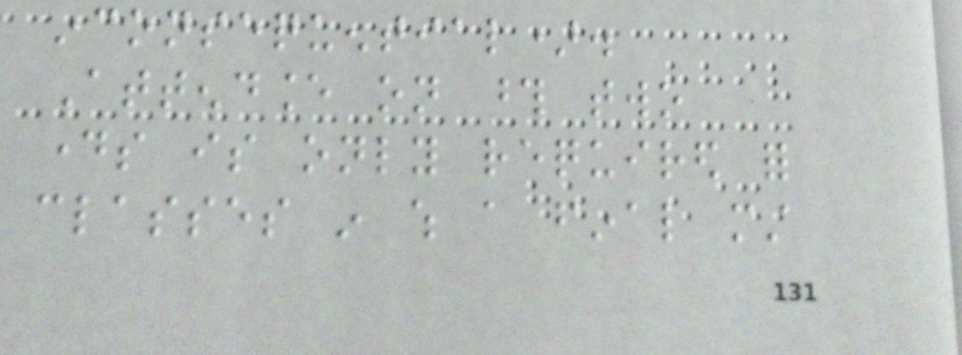inconsequential).
Attendance on those two
days is only required for
classes in which a final must
